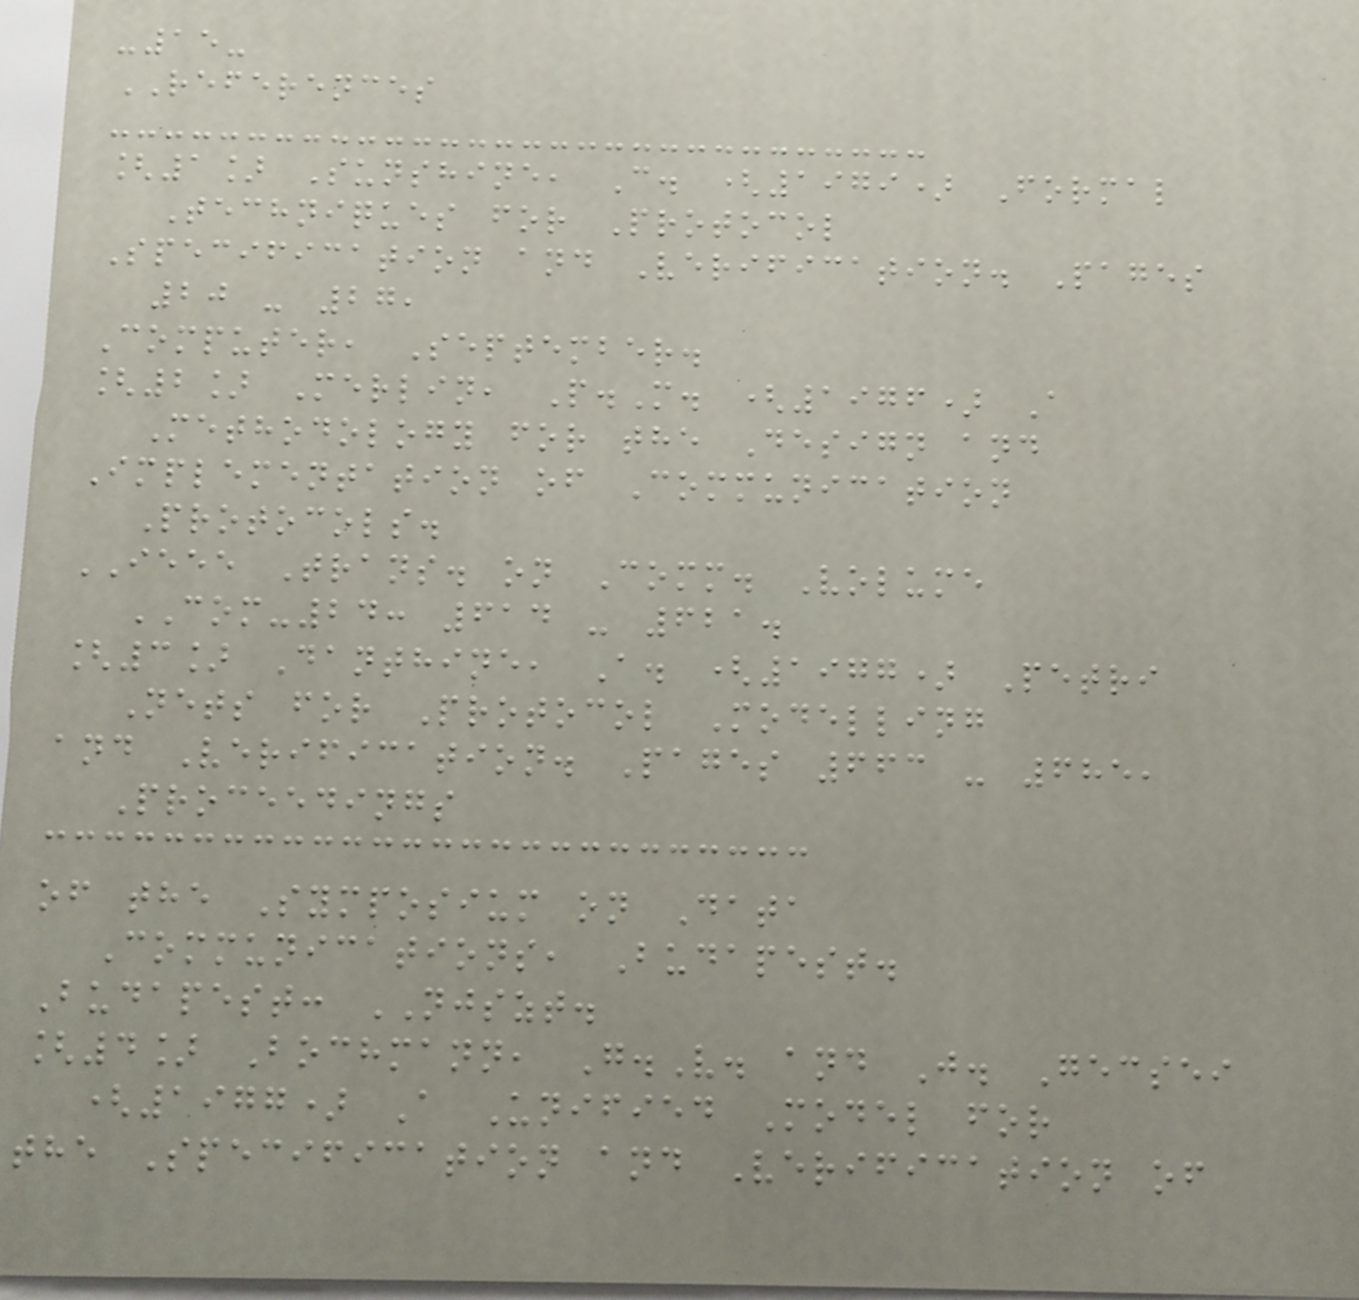-15-
REFERENCES
[1] Sunshine, C. (1979) Formal
Techniques for Protocol
Specification and Verification. Pages
20 - 27,
Computer, September.
[2] Merlin, P.M. (1976) A
Methodology for the Design and
Implementation of Communication
Protocols.
IEEE Trans. on Comm. Volume
COM-24: 614 - 621.
[3] Danthine, A. (1977) Petri
Nets for Protocol Modelling
and Verification. Pages 663 - 685,
Proceedings
of the Symposium on Data
Communications, Budapest.
Budapest: NJSZT.
[4] Bochmann, G.V. and J. Gecsei
(1977) A Unified Model for
the Specification and Verification of
